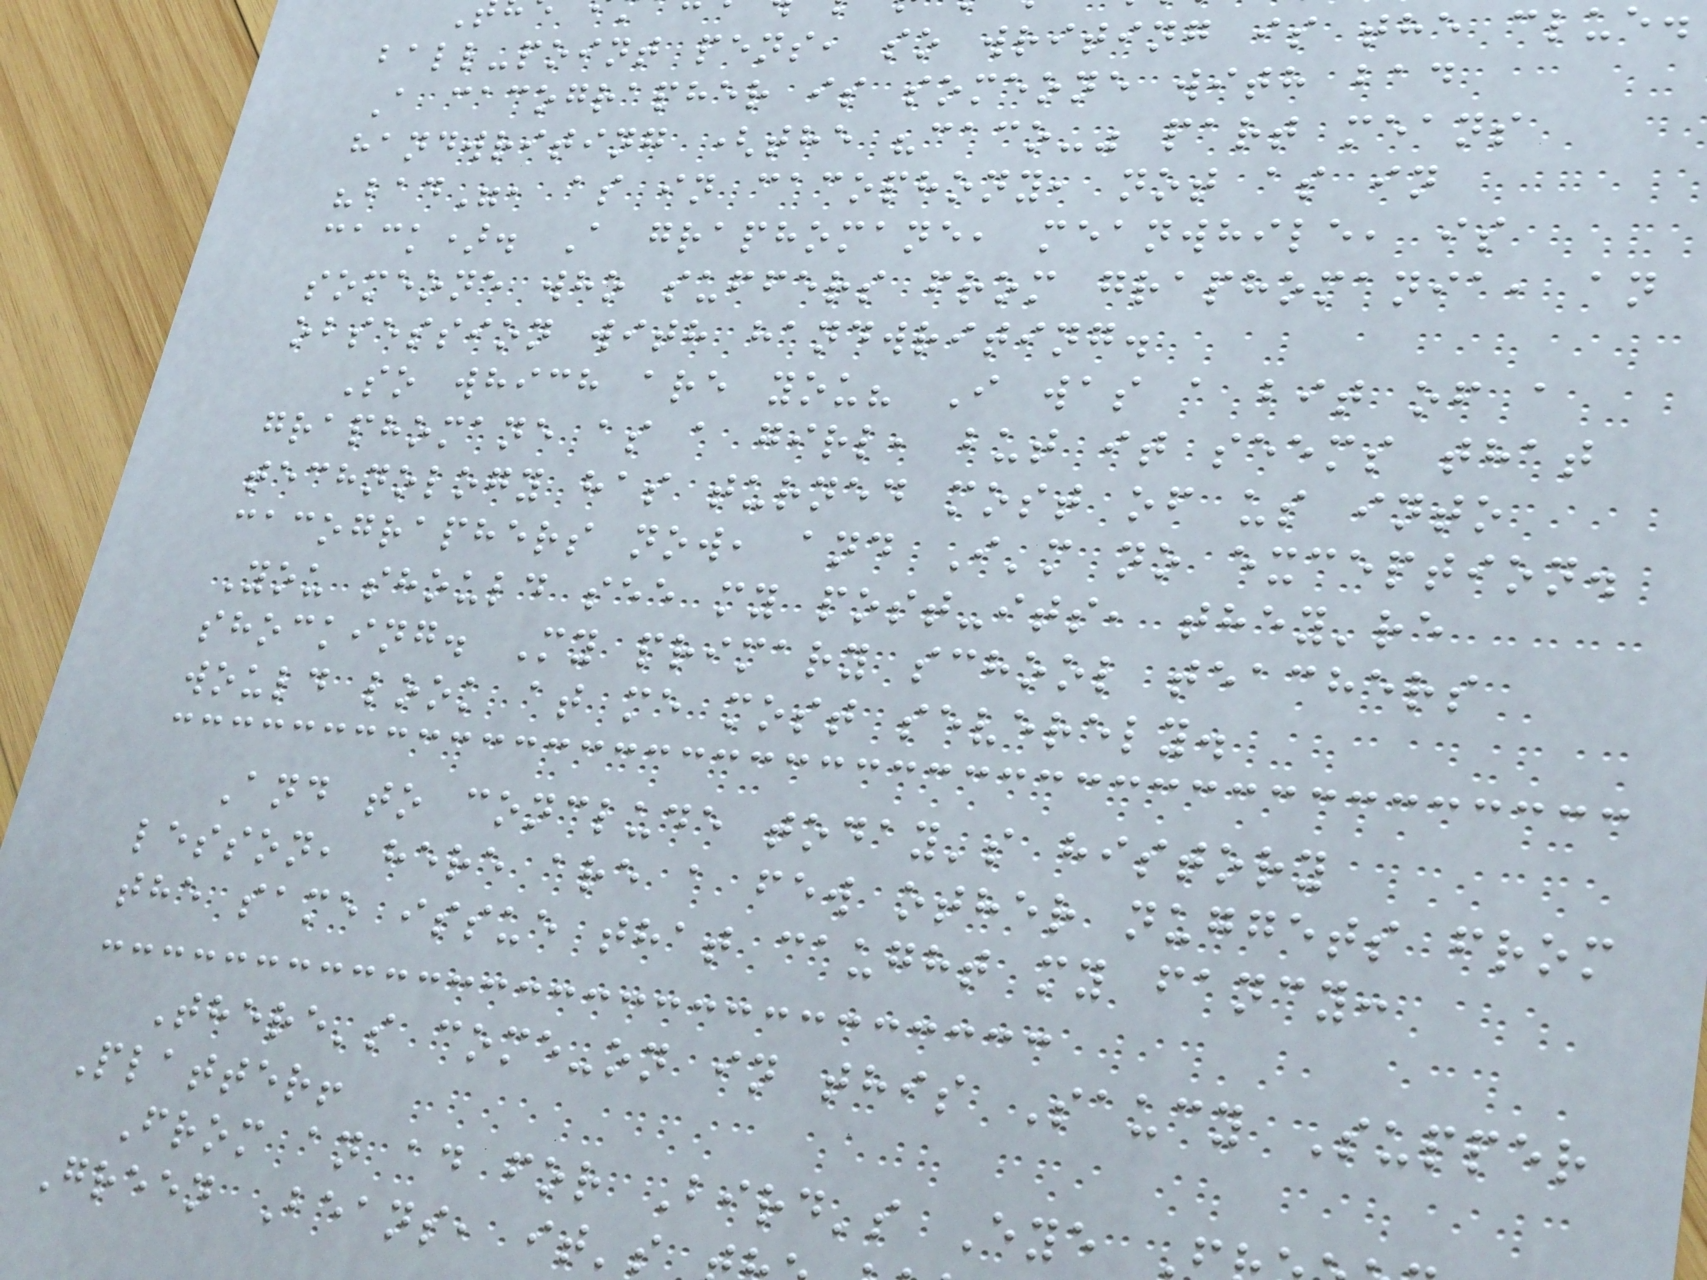ball-point pens, so writing is the clue.
A cacographer is someone with bad
handwriting (the "caco-" part means
"bad", as in cacophony, not as in
cack). A graphomane, meanwhile, is
someone who suffers from graphomania, an
obsession with handwriting.
So which are you? I was a bit of a
graphomane as a girl, but it seems that
technology has turned most of us into
cacographers now, and I'm no exception.
You should see my post-its, they're
shocking. My primary school teachers
would look at me most severely.
And to conclude today's history
lesson, here are a few other nuggets from
the same issue that caught my fancy:
There's come-on in this Saucy Supper
Platter!
From an ad for Bird's Eye
Green Beans, it's
